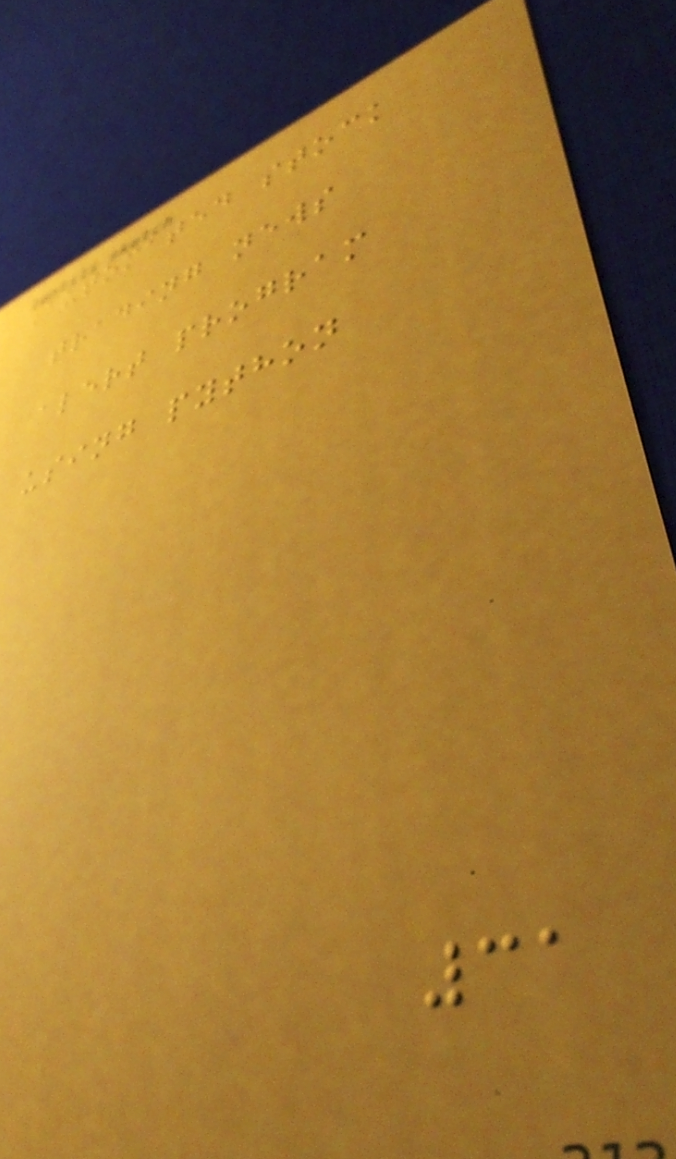Automated stock
trading news
alert program
using python
31
